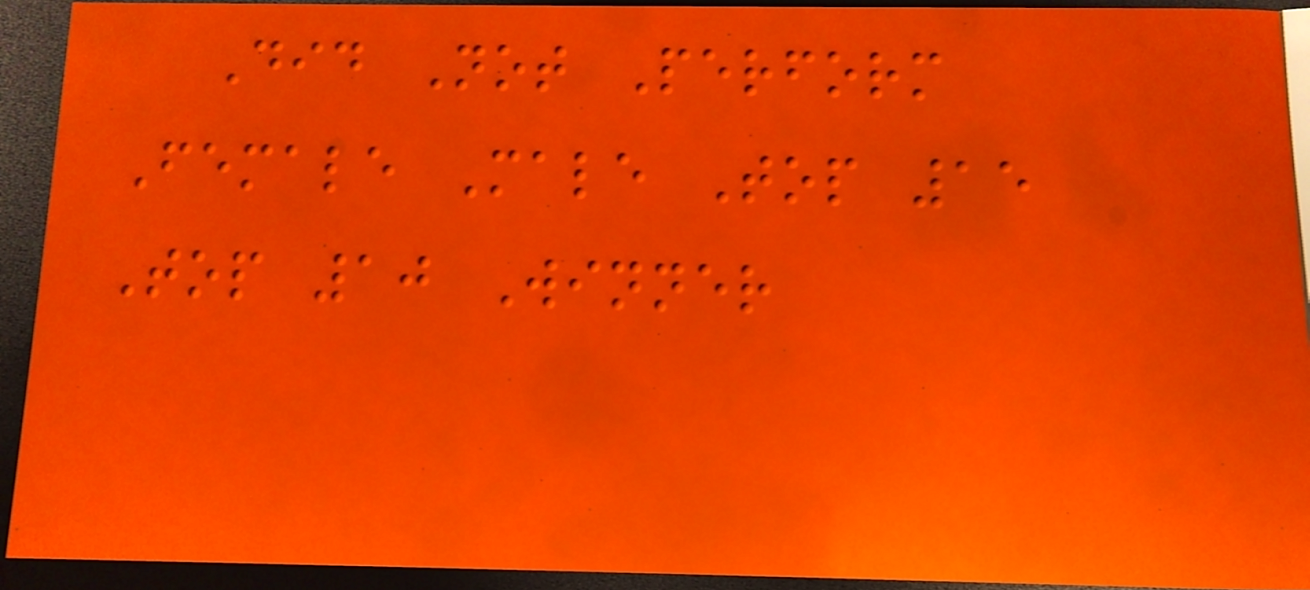Did Not Perform
Female Male Top 15
Top 10 Winner
